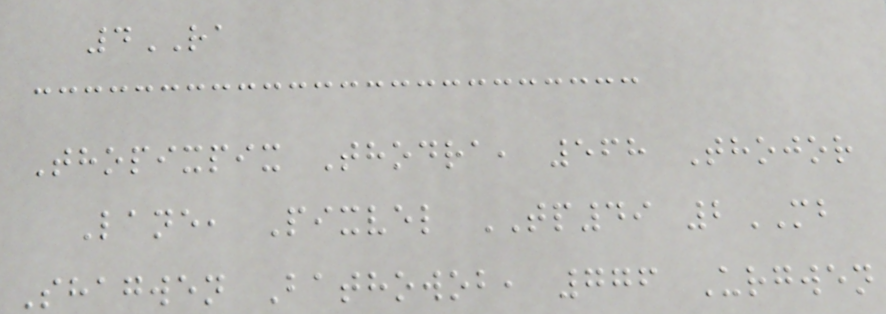4RA
Thopixpix Thodra, 568 Thojor
Lane, Pixvel TP49 2MB
Shagwen Bathowob, 776 Urgwen
